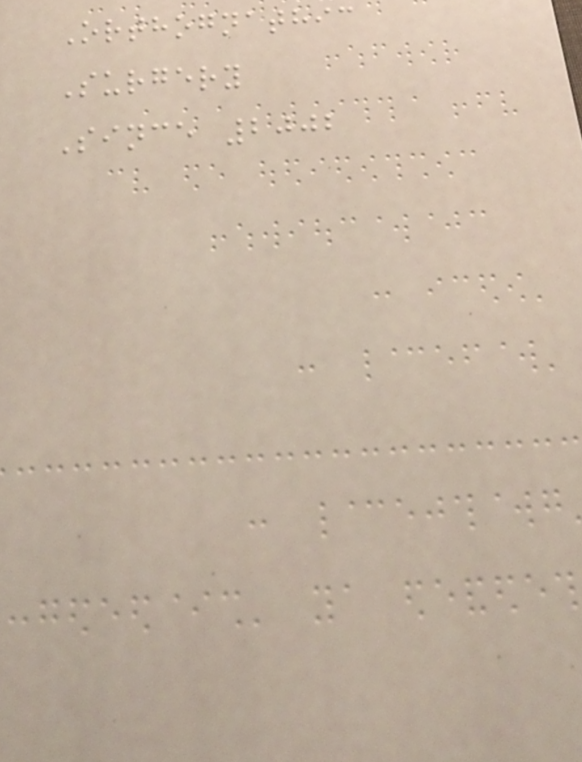Orthognathic
Surgery
Since 2002
